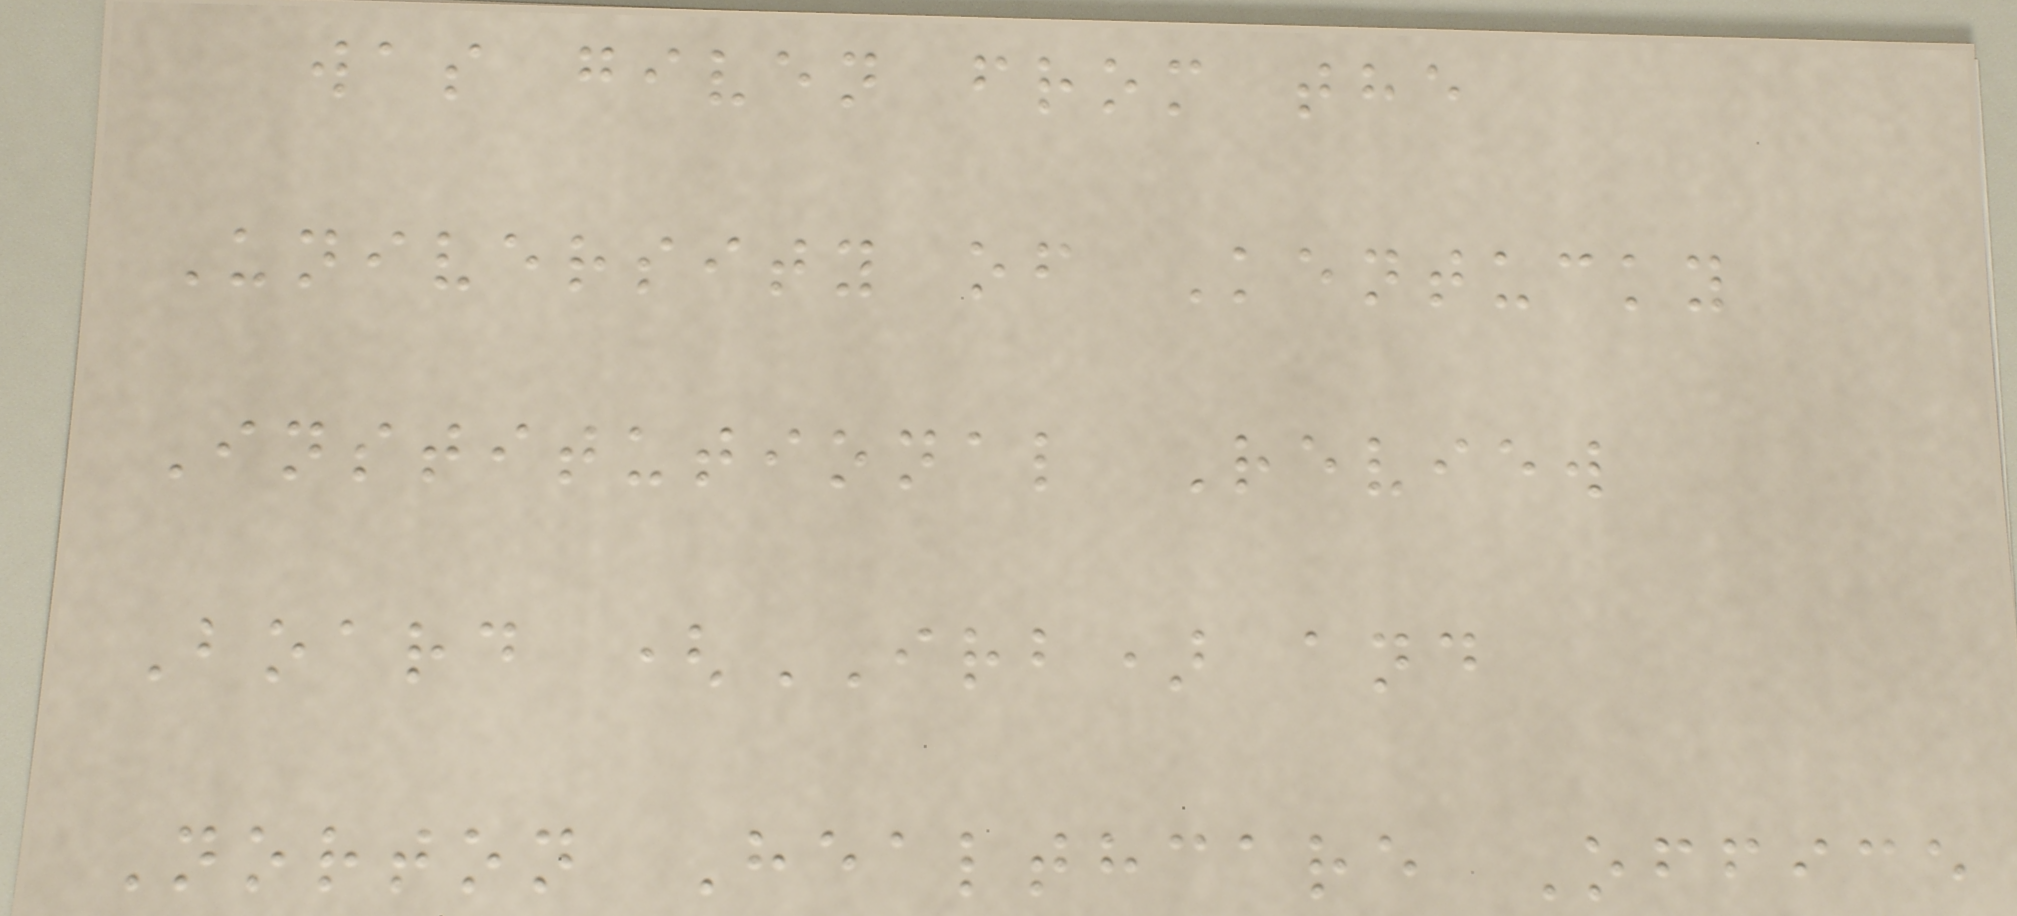was given from the
University of Kentucky
Institutional Review
Board (IRB) and
Norton Healthcare Office
